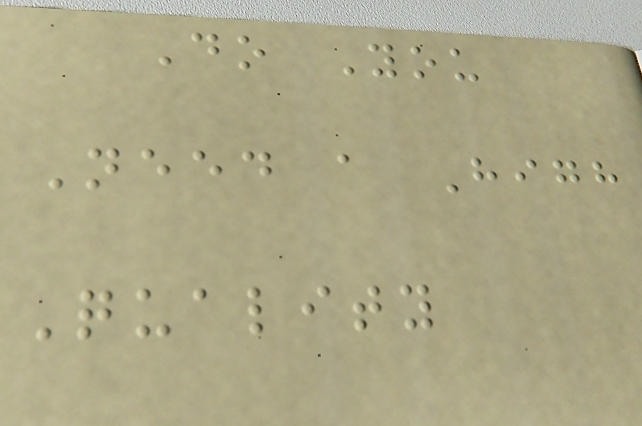Do You
Need a High
Quality
